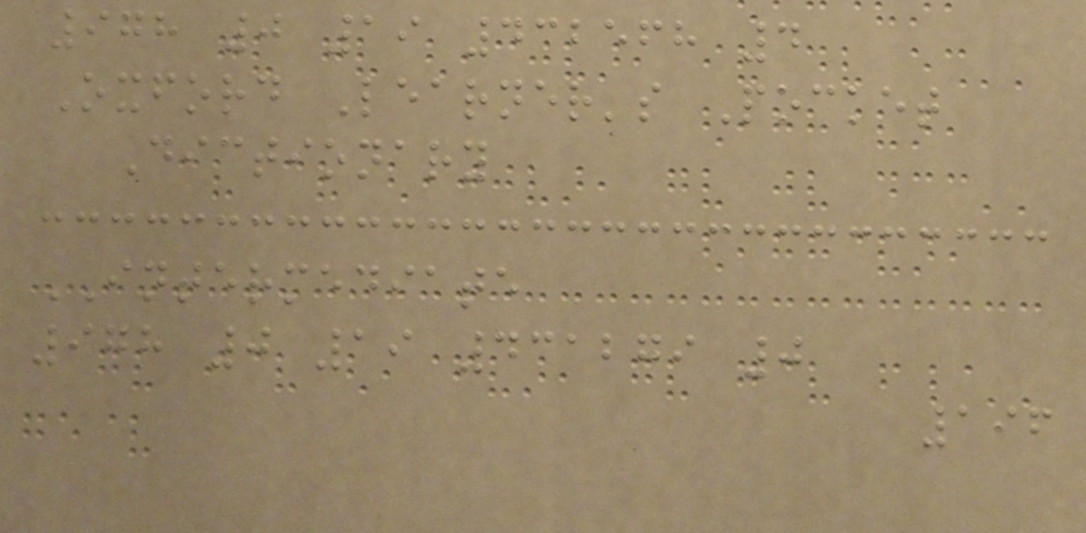978 0 19 432568 4
Oxford Learner's Pocket
Dictionary
INTERMEDIATE
978 0 19 431279 0
196
